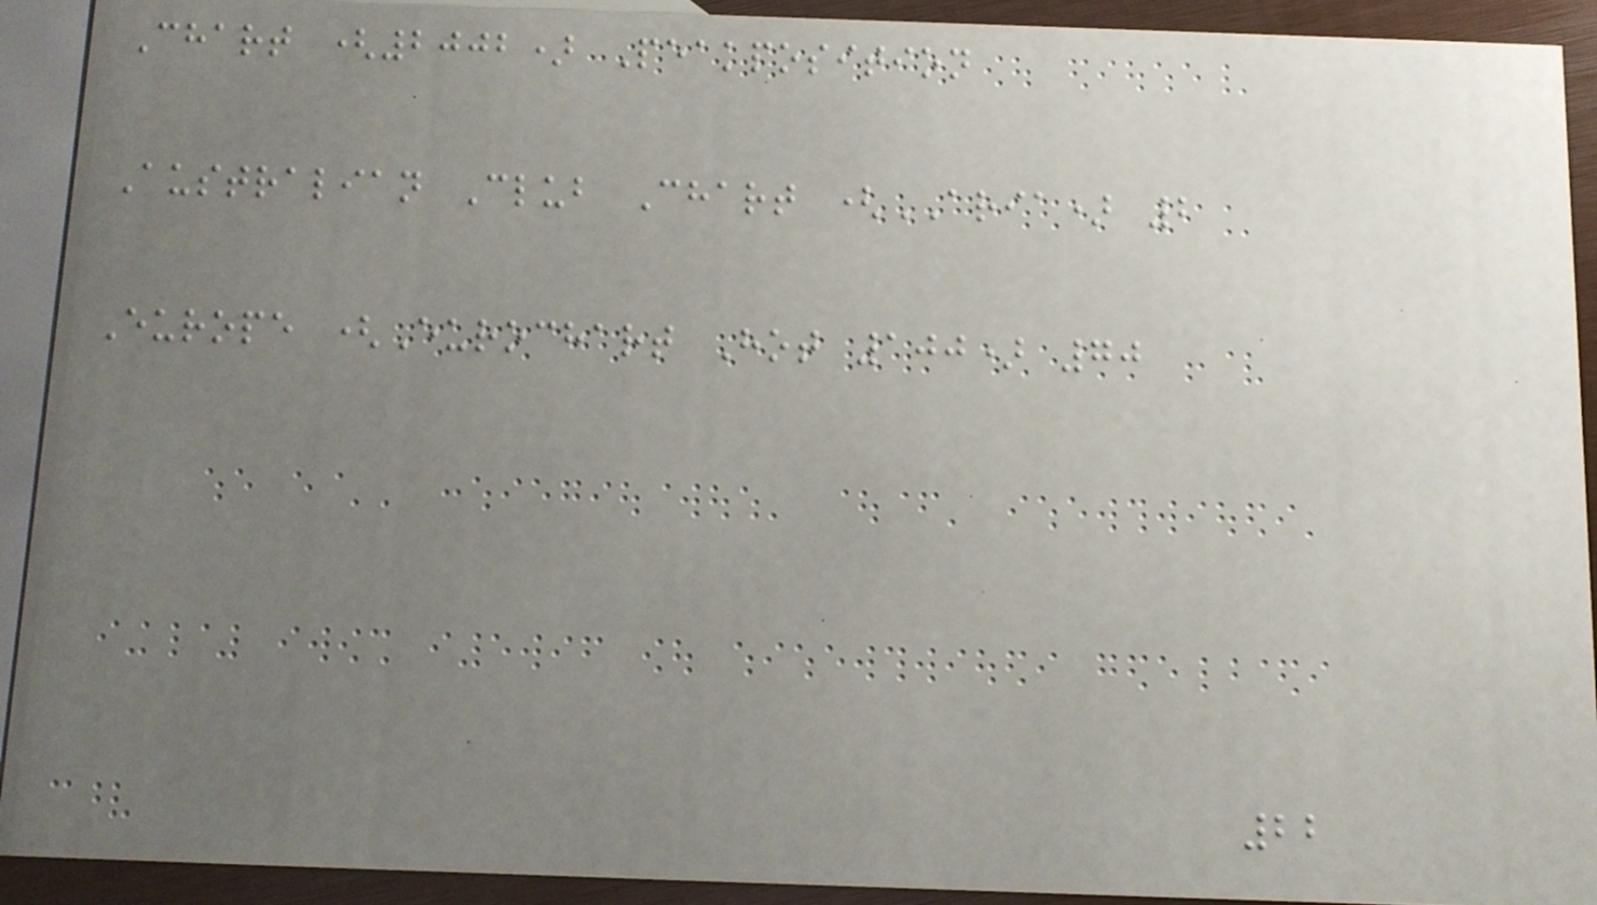Chart (2002) Peakposition
Australian Club Chart (ARIA) 2
Europe (Eurochart Hot 100) 70
22
